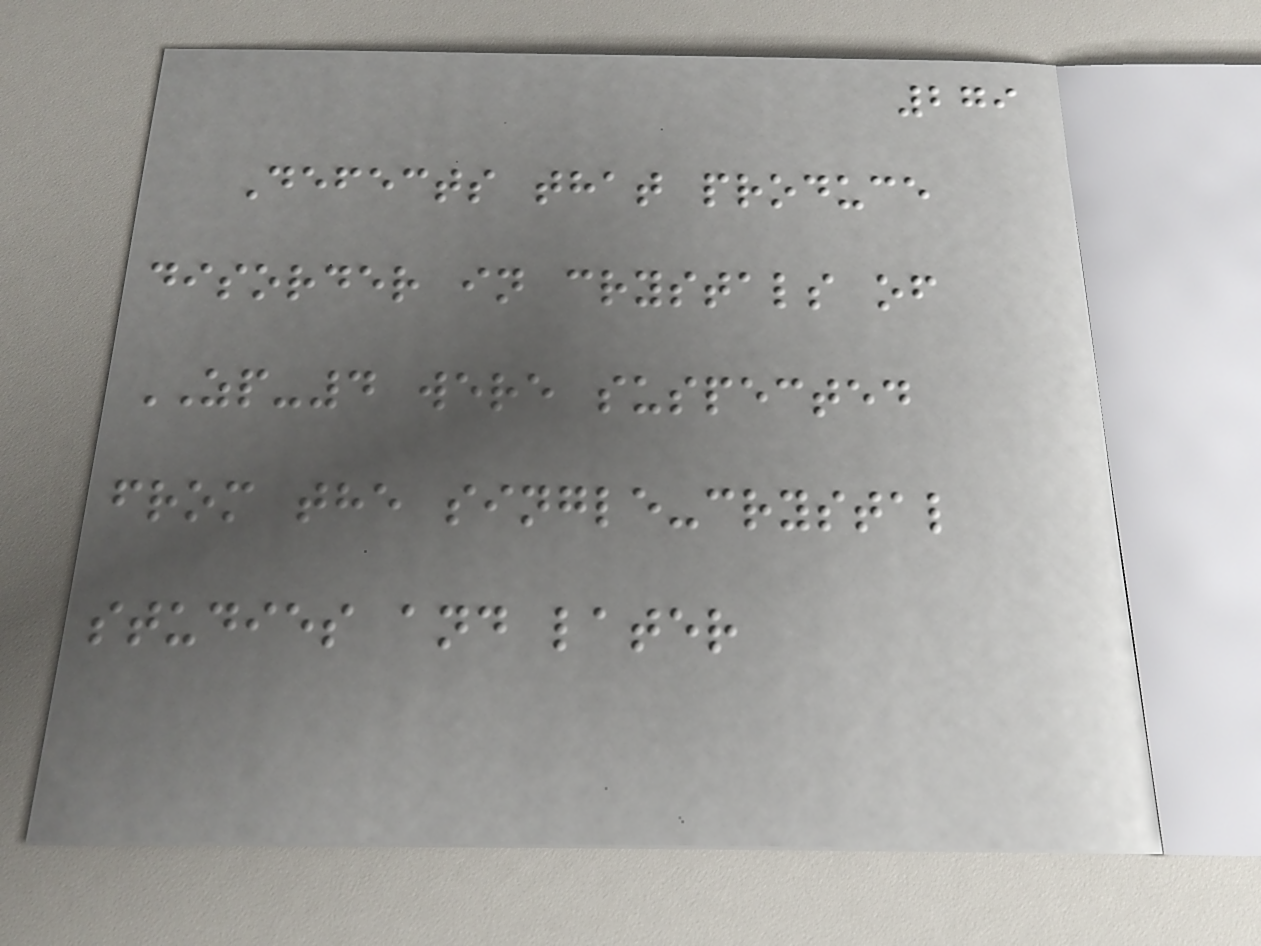279
Defects that produce
disorder in crystals of
ZP-4 were suspected
from the single-crystal
studies and later
